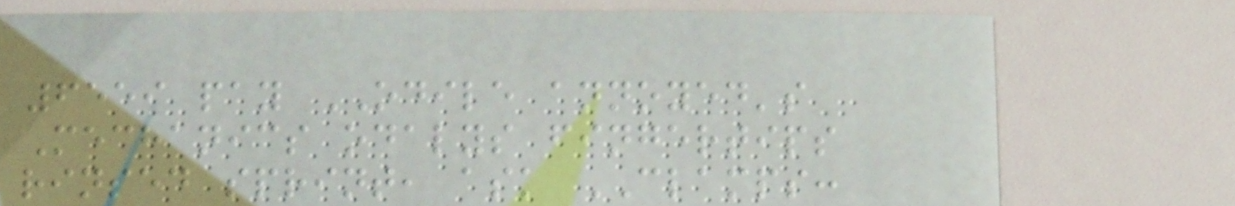6559 pay ODILE annoyed's
Mechanics odalys fingertips
rinsed sprint, ask CLAMPS:
